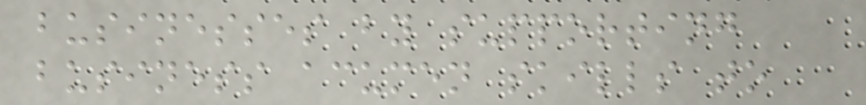businesses by supporting
business acumen skills to
